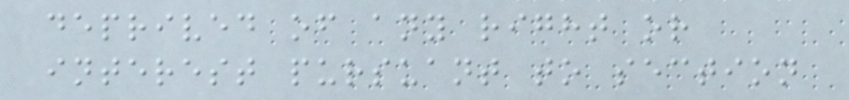deprived of any right or
interest pursuant to section
